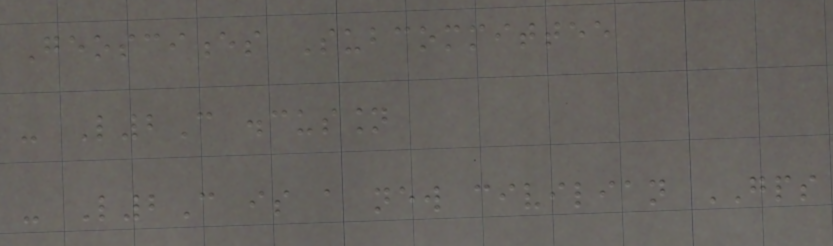Geosciences Subcommittee
- L2C discussion
- L2C is a new civilian GPS
